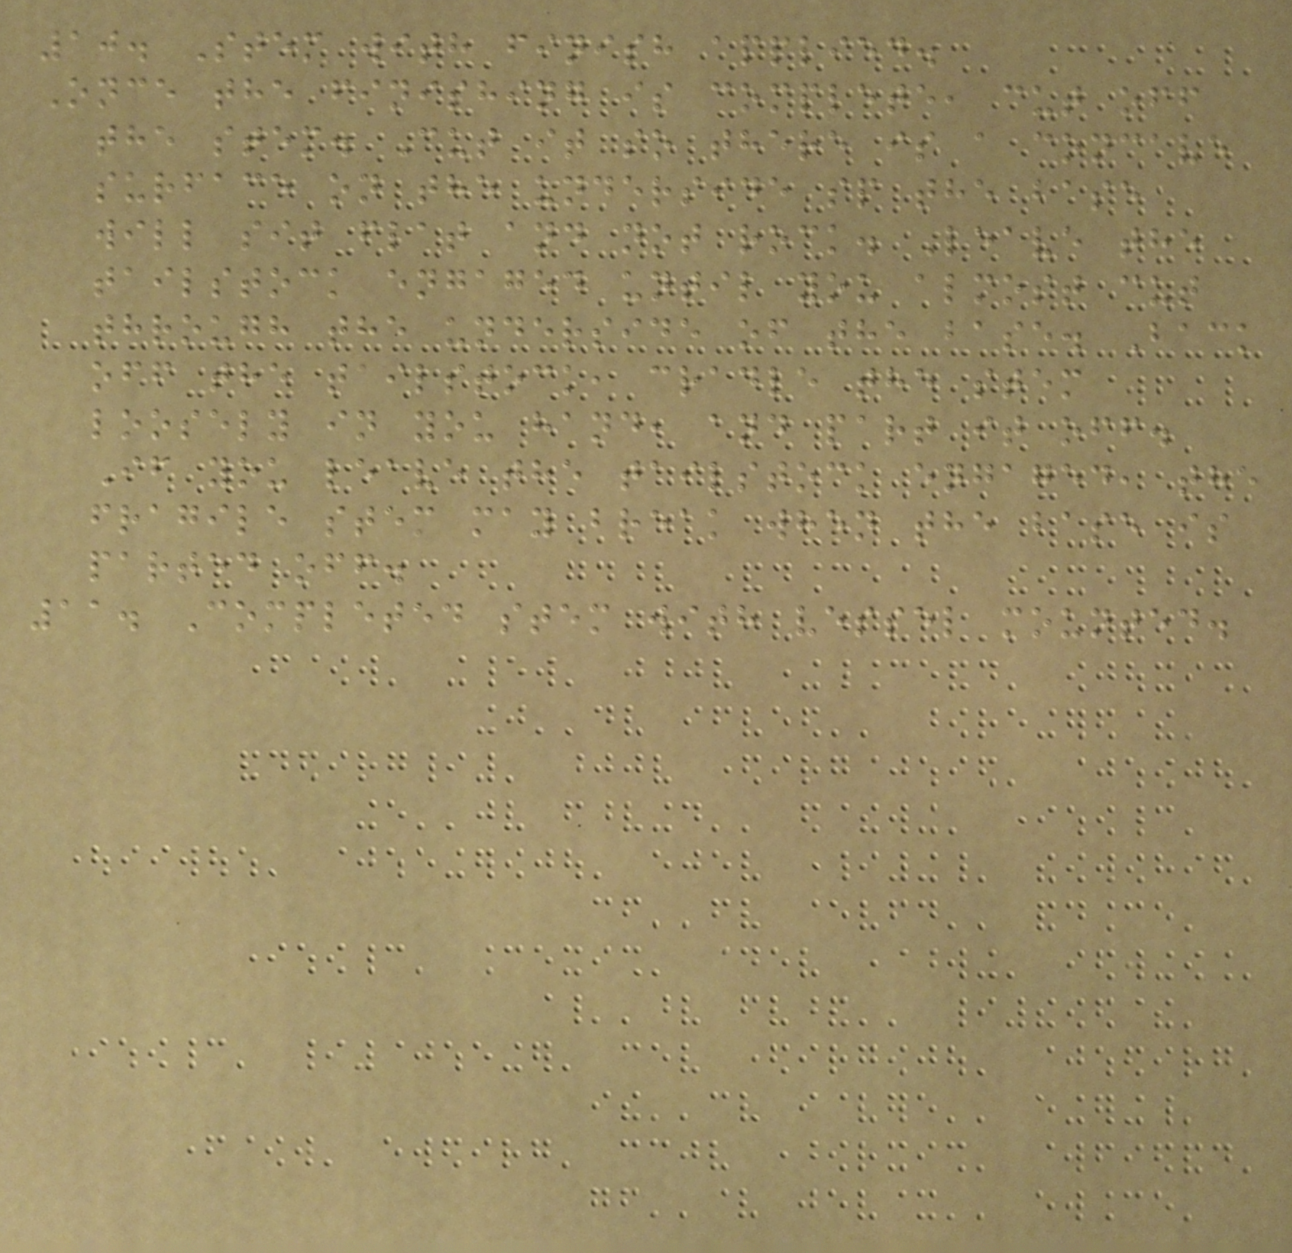10. Stem with finish applied.
Once the finishing is complete, cut off
the stem. Cut it so there is a concave
surface on the underside sp the base
will sit flat and not rock. Leave the
tailstock engaged until you almost cut
through the underside of the base. Back
off the tailstock, cradle the stem
loosely in you hand, and part it off.
If you leave the tailstock engaged, the
fragile stem may break when the base is
parted off.
11. Completed stem with vessel mounted.
